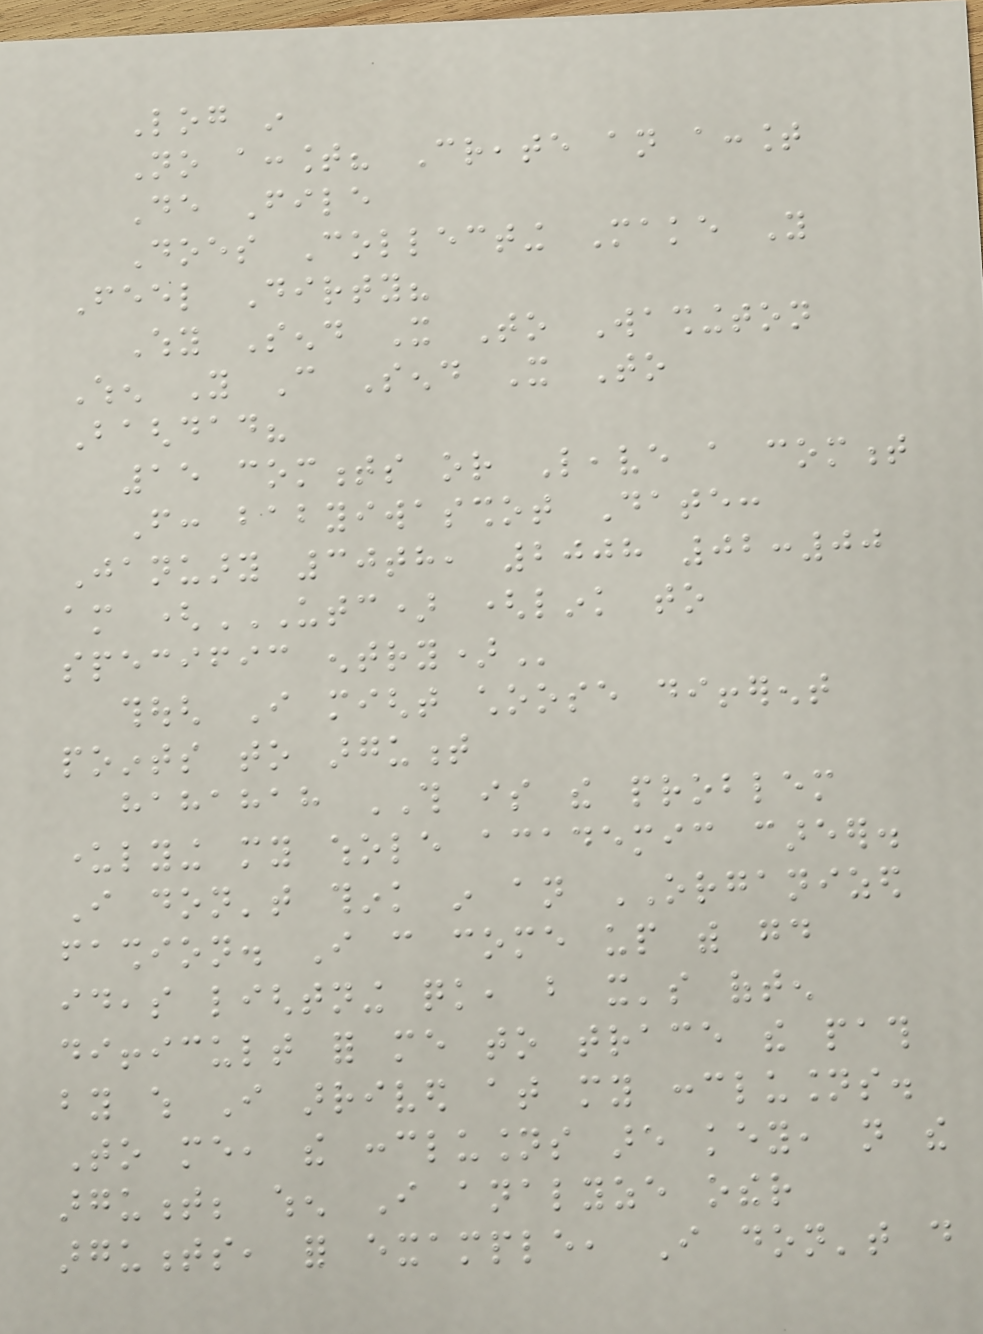Log in
No account? Create an account
De File
Does Collecting Make You
Feel Dirty?
Why Send It To Washington
When You Can Send It To
Baghdad?
15 comments or Leave a comment
From: babyiwasshot Date:
January 30th, 2008 02:00
am (UTC) (LINK TO
SPECIFIC ENTRY)
though I might choose different
points to argument
hahahah THIS is the problem
underlying my whole academic career.
I don't think in an ORGANIZED
fashion. I can come up with good
ideas lightning quick, but it's often
difficult for me to trace the path
by which I arrived at my conclusions.
To me, the conclusions are key, not the
argument; when I analyze other
arguments, for example, I don't do
